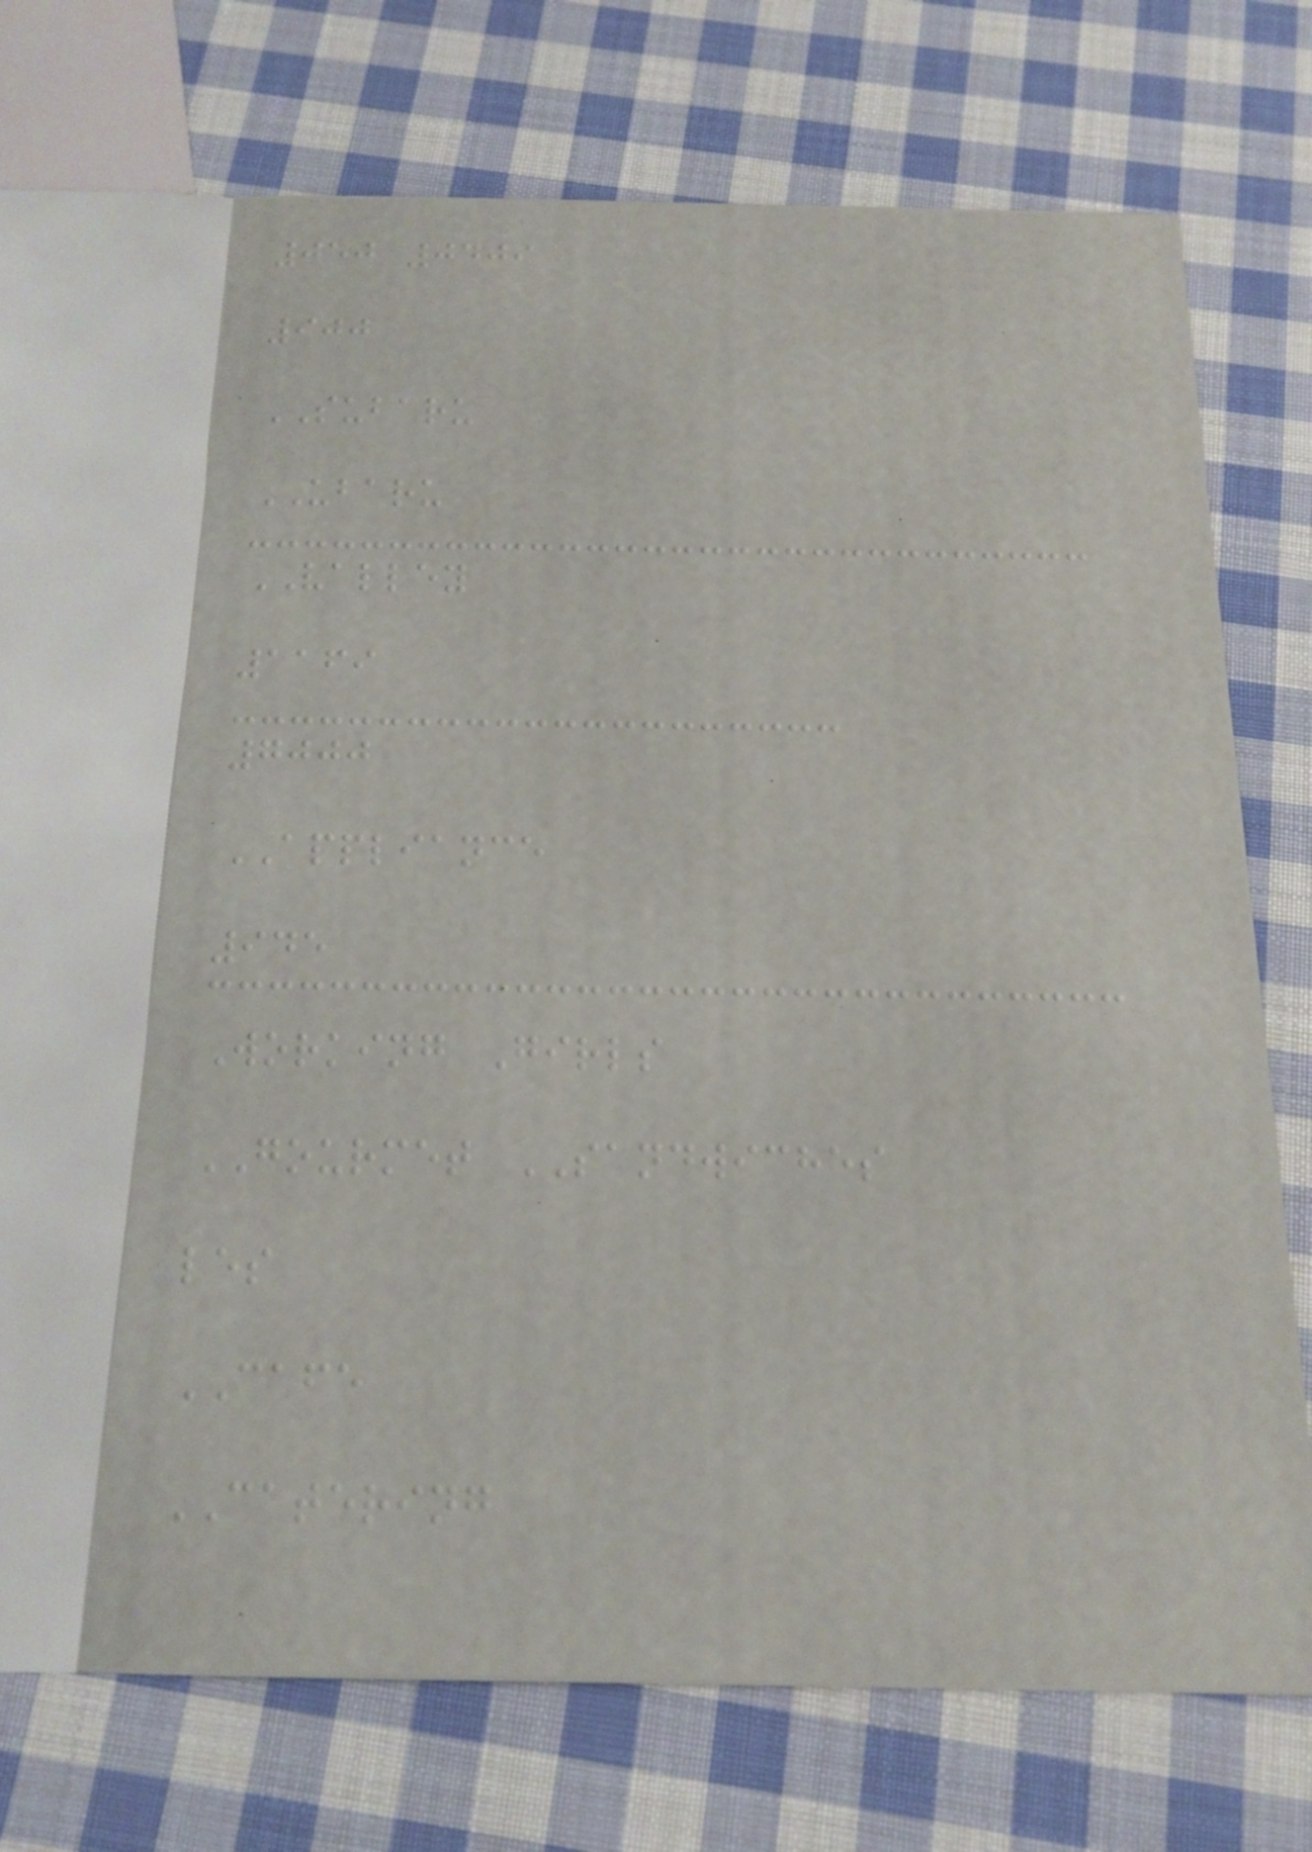050 0409
900
SUBARU
UBARU
VALLEY
1169
7000
APPLIANCE
945
Working Girls
GOURMET SANDWICHES
les
CAFE
CATERING
